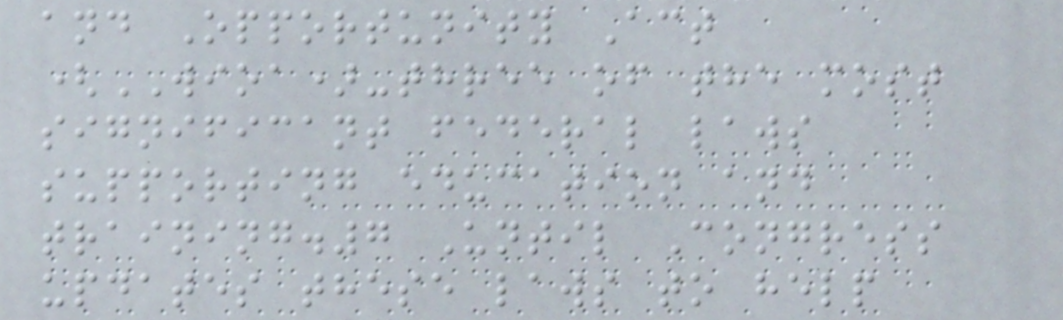and Opportunity Act
(WIOA)-three of the most
significant federal laws
supporting education and
training.7 Until Congress
updates these laws to help
